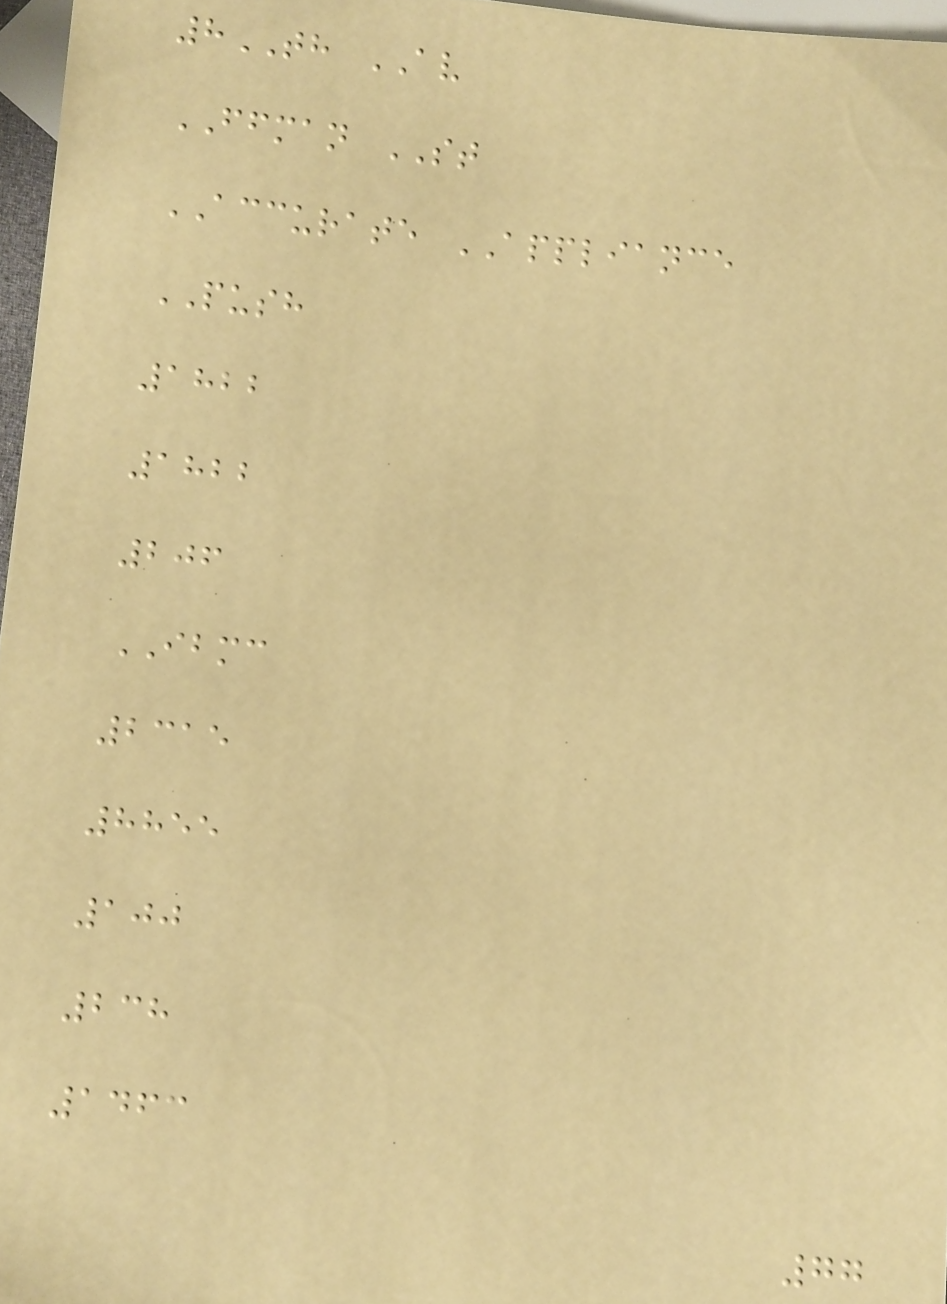8TH AV
FFMAN ST
ACCURATE APPLIANCE
PUSH
1822
1822
206
IBMC
2315
8855
100
238
1463
77
